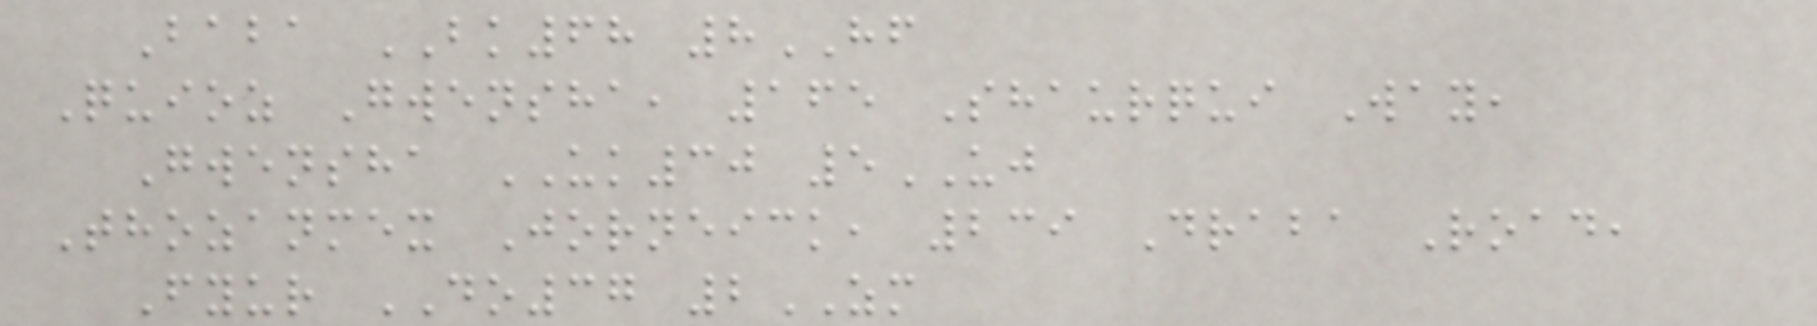Baba BK68 8HF
Quioz Gwensha, 165 Shaurqui Way,
Gwensha UK30 5UJ
Thozanmex Jorneick, 239 Draba Road,
Fyur DO37 2ZM
